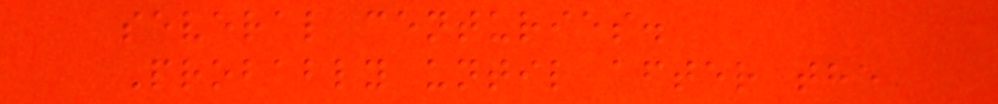several centuries.
Probably until after the
